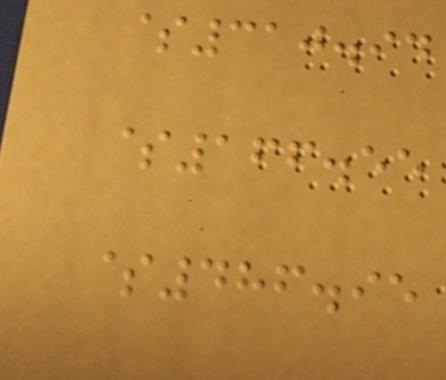$310.94
$166.55
$486.95
